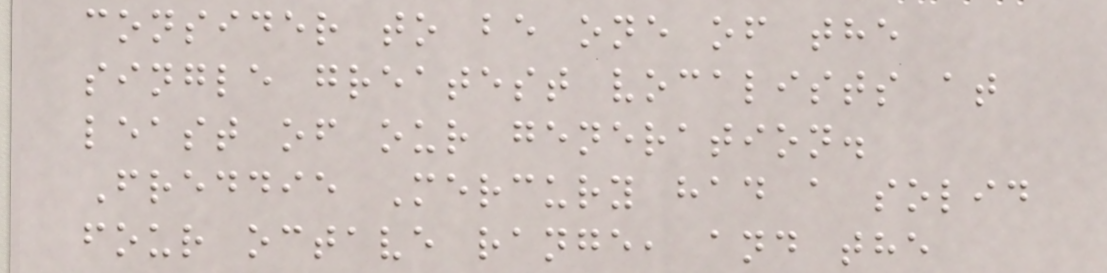consider to be one of the
single greatest vocalists at
least of our generation.
Freddie Mercury had a solid
four octave range, and the
